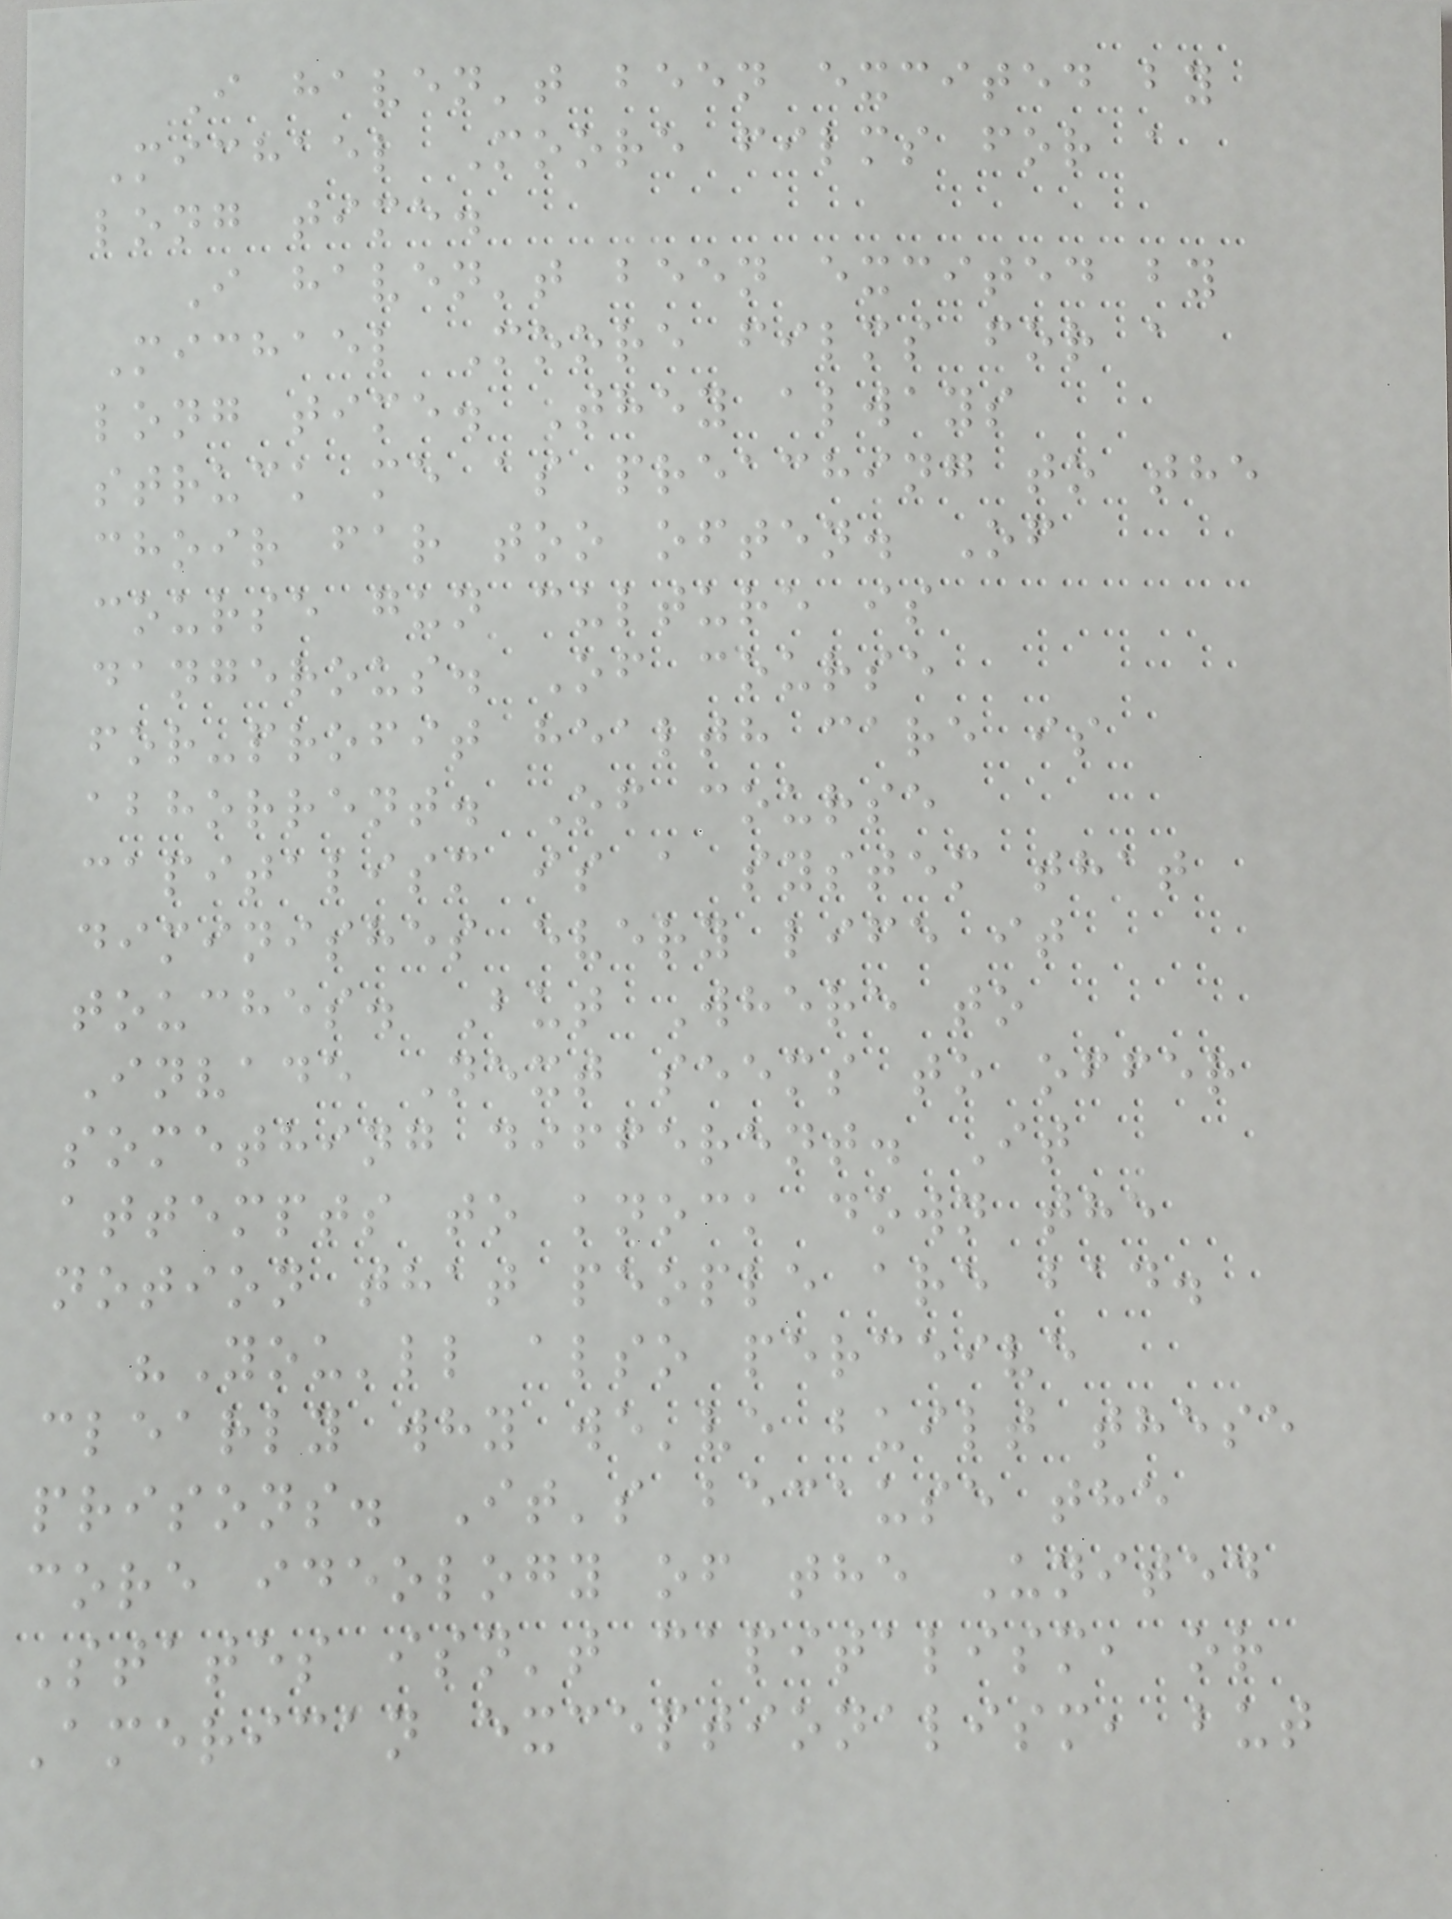I haven't been excited by
Michael Moore films for a
long time.
I haven't been excited by
Michael Moore films for a
long time. They always
struck me as preaching to the
choir far too often. Of
course gun culture is
dangerous. Of course
for-profit health care is
abhorrent. Of course
capitalism is a system that
diminishes every life it
touches. But Where to
Invade Next seems to offer
something different. It
attempts to knock down the
notion that people are bad.
"You'll also perceive
clearly why we've built these
prisons. It's because the
core ideology of the United
States isn't capitalism, or
American exceptionalism, but
